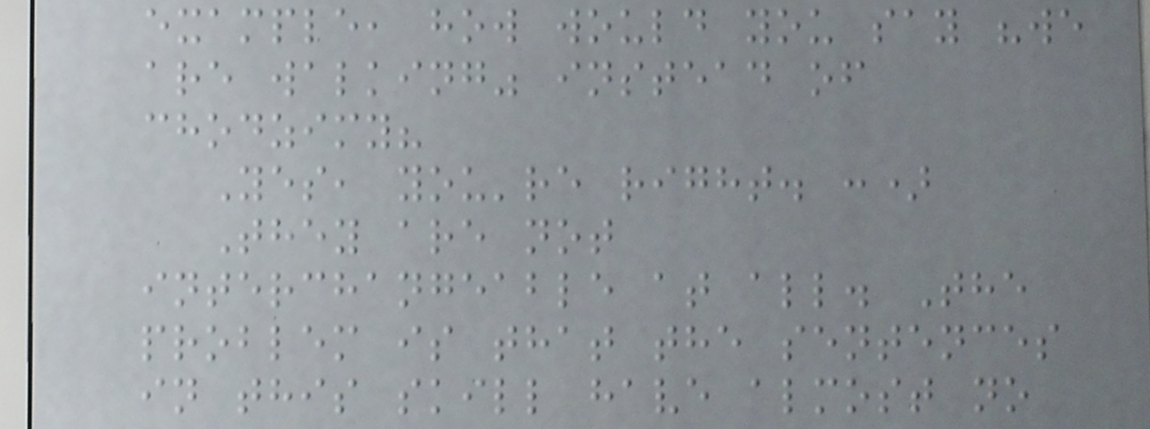example, how would you say "we
are walking" instead of
chodzimy?
Yes, you're right. :)
They are not
interchangeable at all. The
problem is that the sentences
in this skill have almost no
